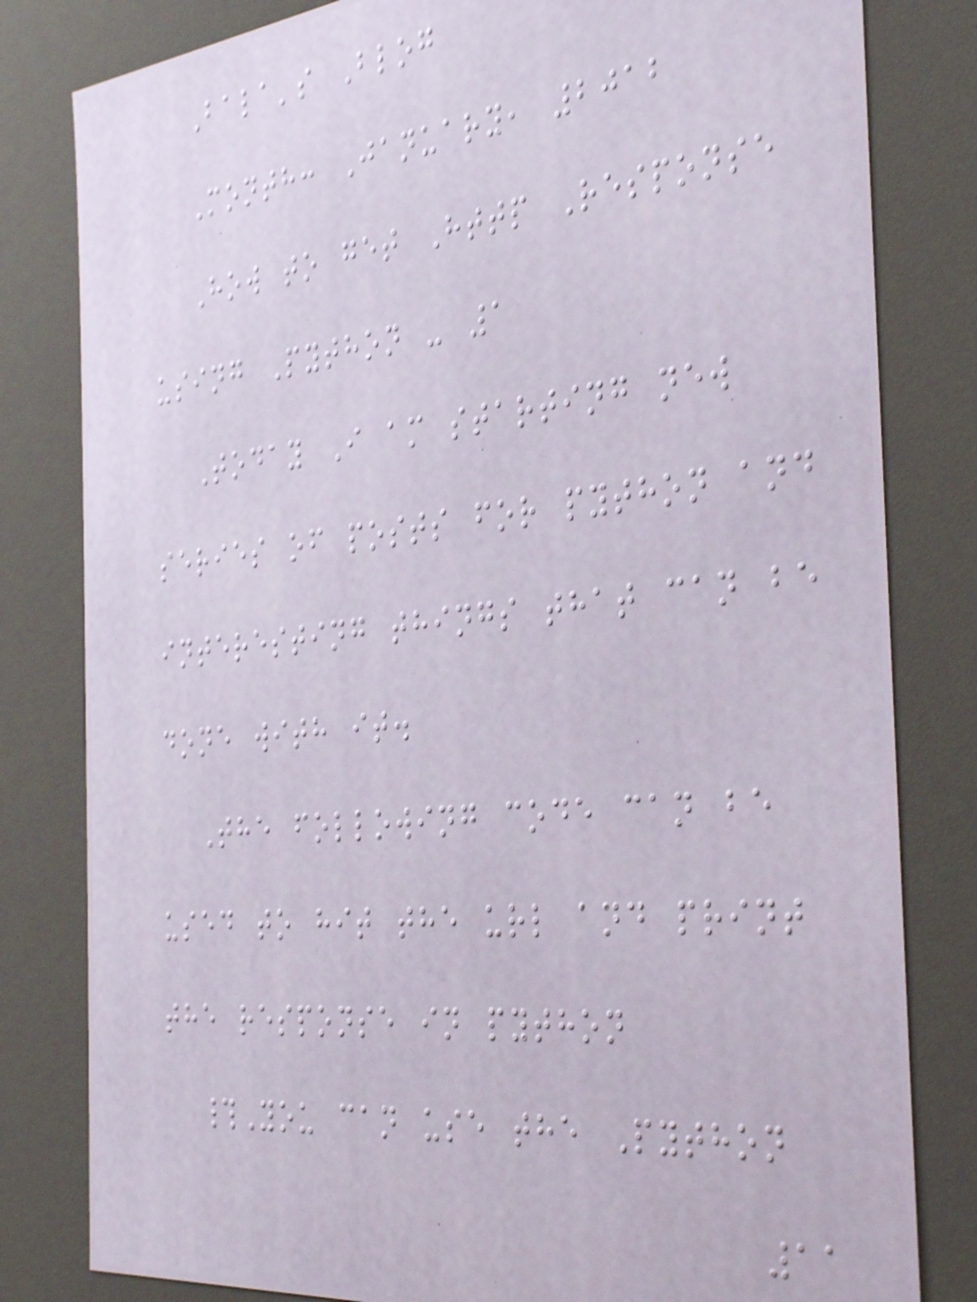Bala's Blog
Month: January, 2012
How to get Http Response
using Python - 1
Today I am starting new
series of posts for python and
interesting things that can be
done with it.
The following code can be
used to hit the url and print
the response in python
#You can use the Python
11
